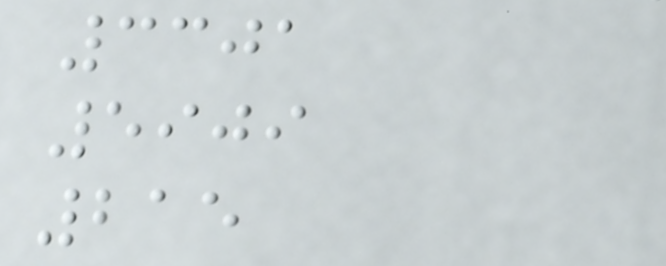3301
5909
215
